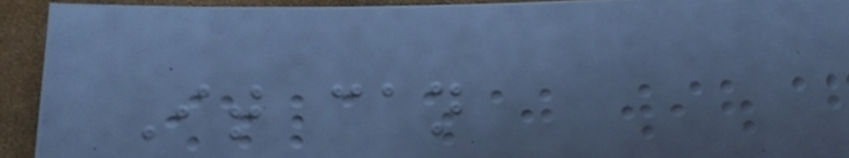It can
